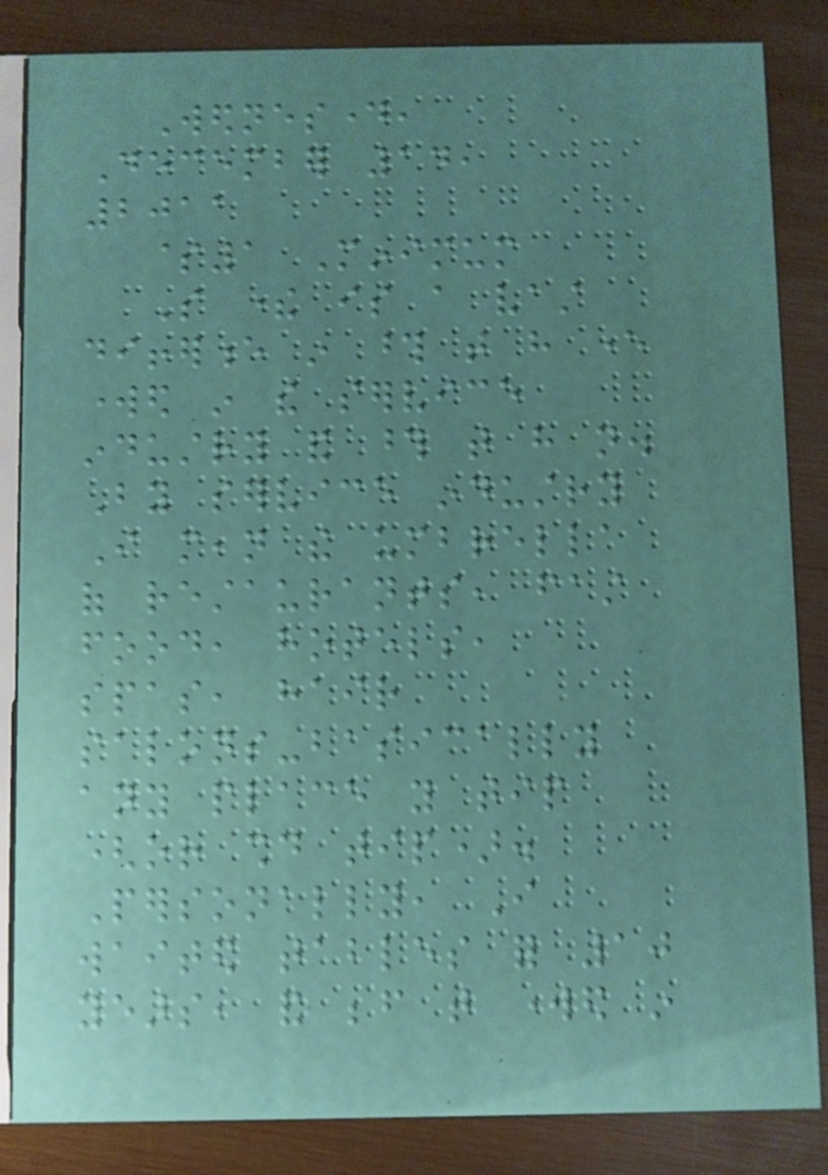Wednesday,
December 14,
2011
$1 Minimum
So there is a vast
difference in those that have ever
worked in the service
industry and those that have not.
By service industry
I mean the umbrella
of restaurants, fast
food, hotels,
spas, hair
salons-basically
any place you tip
(or should tip).
Personally, I
waited tables for 10
years, and before that worked in
